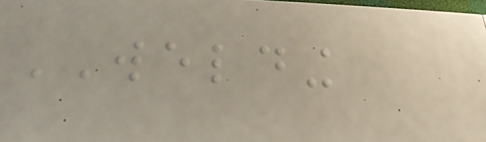WELDING
